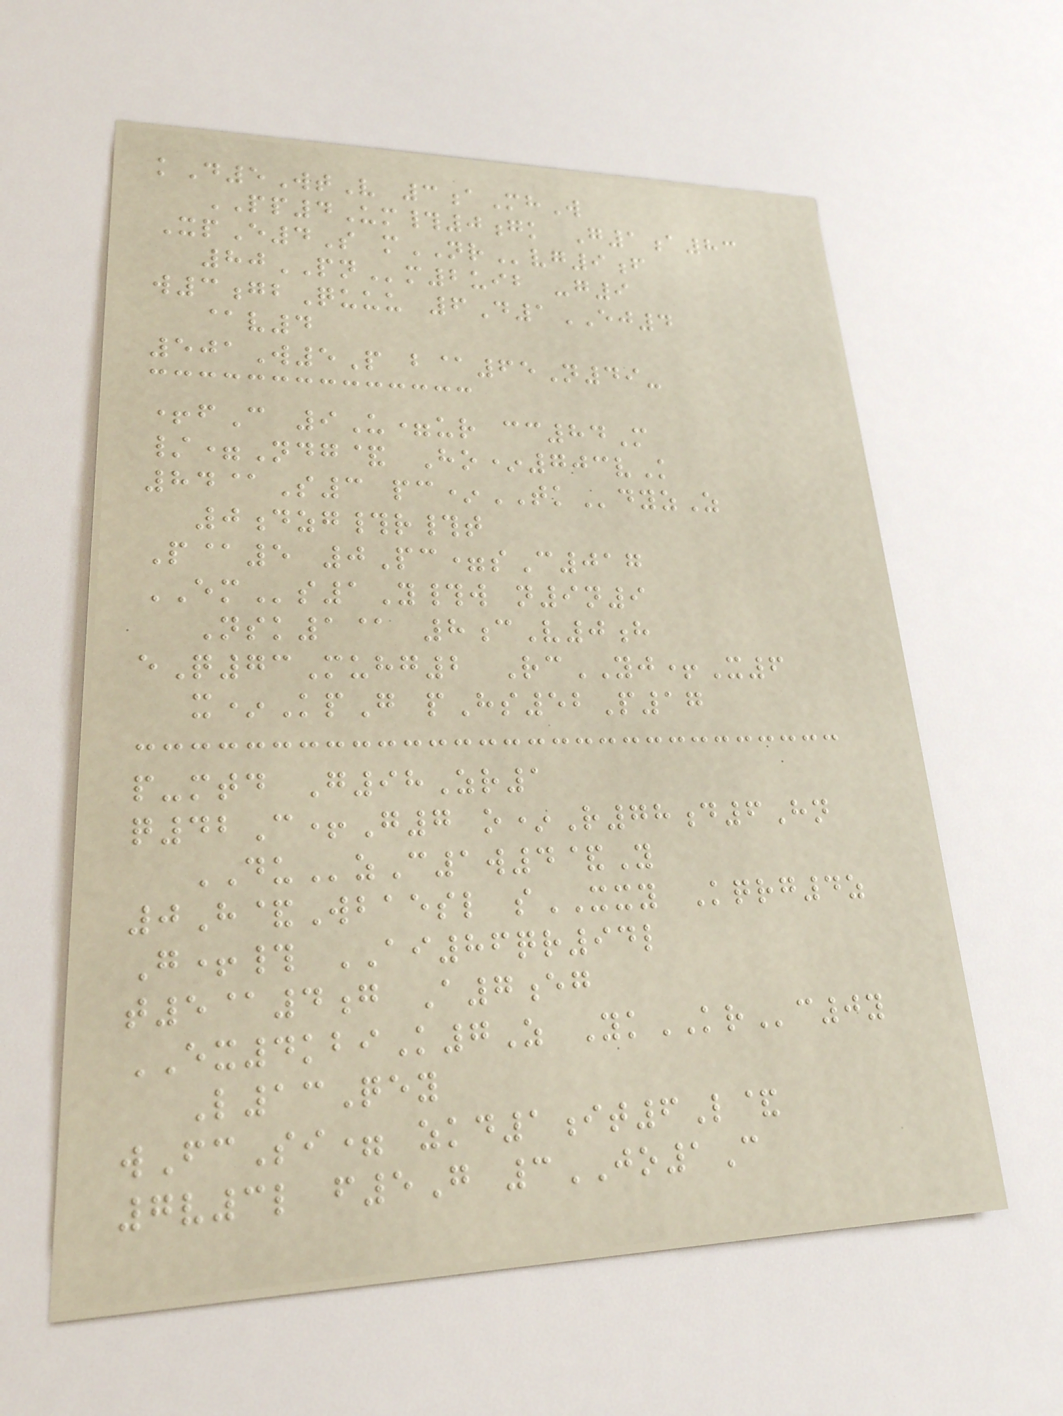kD5WtV 3aMhW
PP4Um#0gk G1a83
XpE4S mNRvg9f
80PNm2uib -g9
w3gbQuuu 6D1EJ4
@v4
501W5P b@65N49-
+fC 9U=ur cc84M
/=Ndg& Ho*703vK
84@S3 pc*TKdyzZ
0dzg#r#t
P@5 0Pc=sC017
EMs1Y#w n9n9
Nsk1@ 8cV0h
eQ73Muhg2 RcYJ+X6
x*KpG pHs52P17
p-mtd G98Zr1
q42C+G7 o*R78d6Hn
DUzC1w4&Y
0H&Wbaesl sXXY Kqrg4z
G+# AI86qr94l
t5@4g A7eg
EX4kbiK7Z YkKRc0y
L13Qey
wFcSi= zkd1it6L&
7v3l f5G 3JO1C
